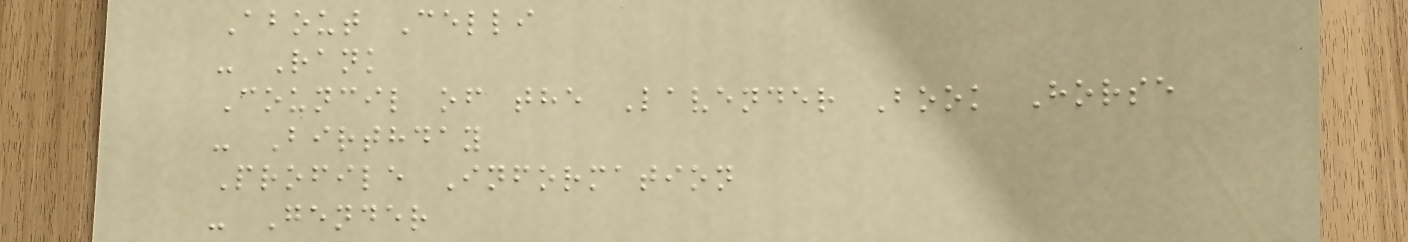About Celli
- Rank
Council of the Lavender Book Horse
- Birthday
Profile Information
- Gender
